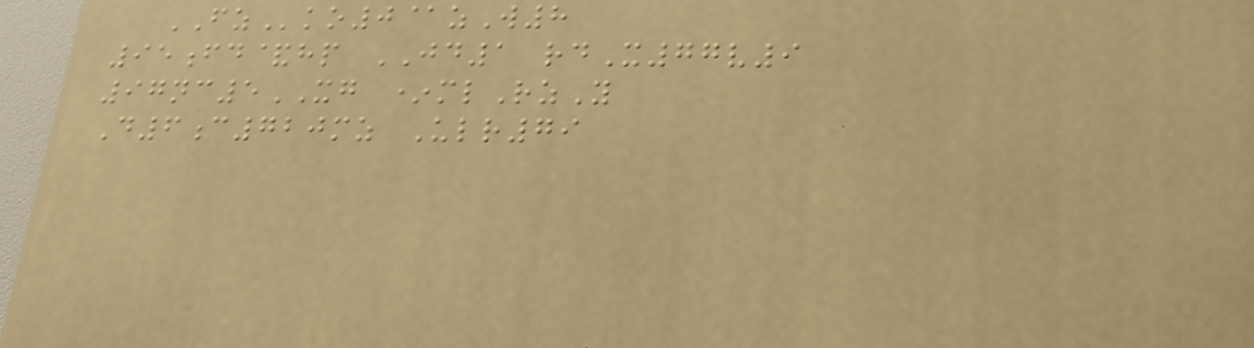FZko0@zW8
95fd&hp JD1 rdX77v9
97nc5XG *mlRzY
D6c720mz Ulr79
